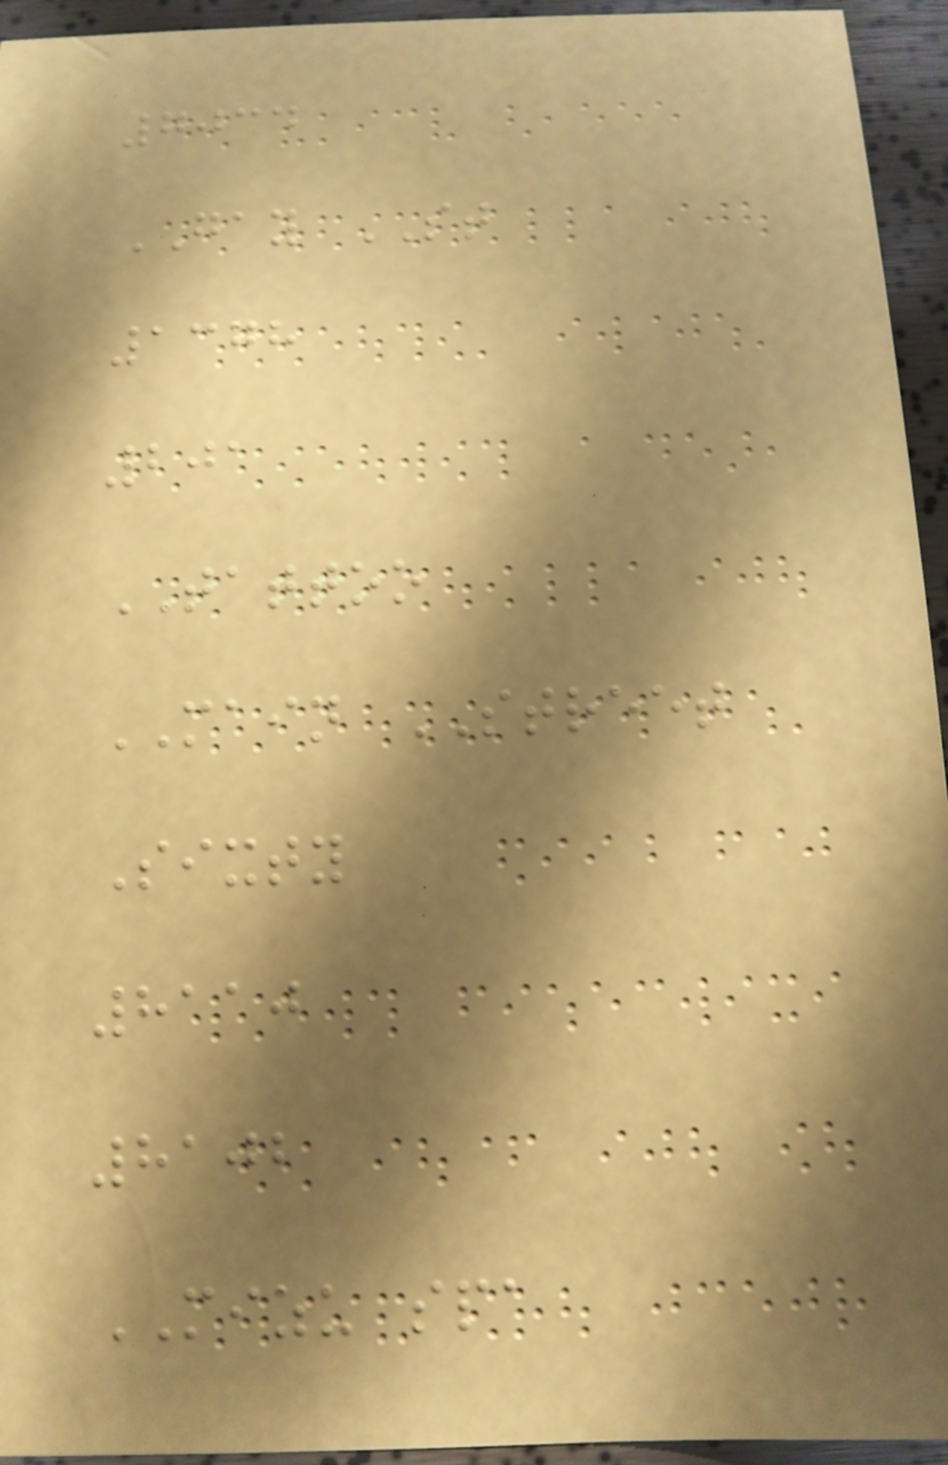7034
GAY ST
1378
201
TATTOO
MAIN STREET
Sixty
8110
8102
MIZU spa
